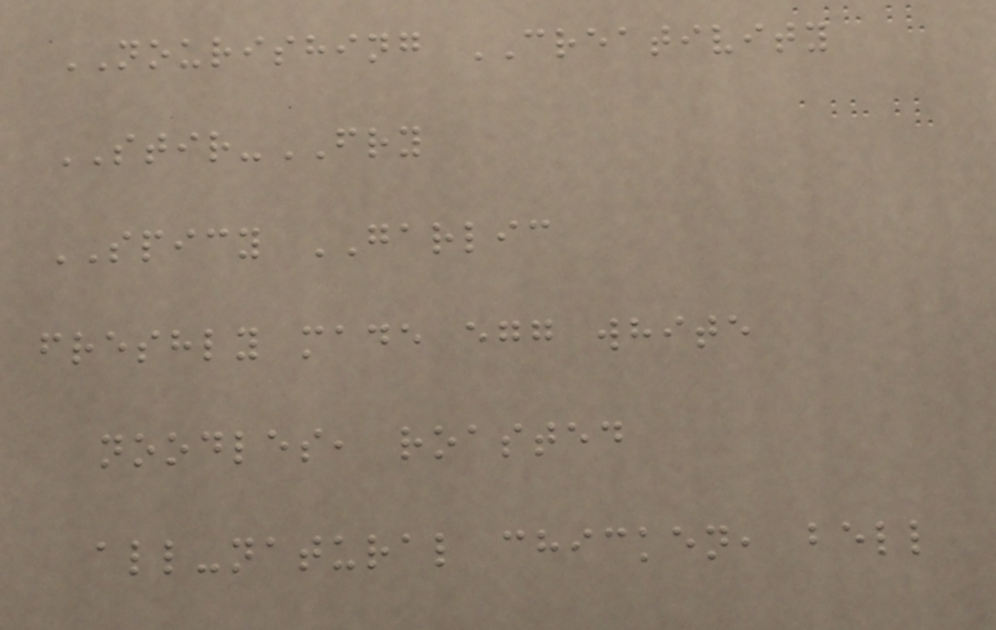NOURISHING CREATIVITY
STIR-FRY
SPICY GARLIC
freshly made egg white
noodles, roasted
all-natural chicken, bell
